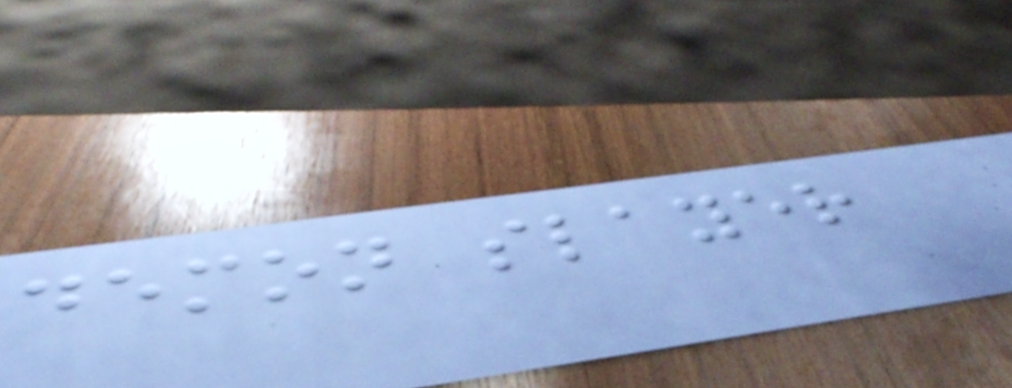demon slayer
